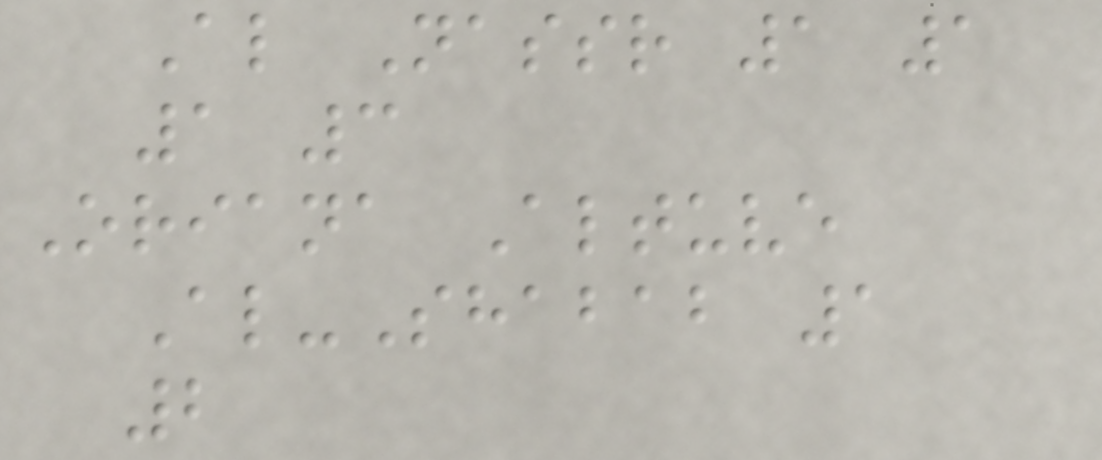Al Nassr 1 1
1 3
Oriana Altuve
Al-Shabab 1
2
